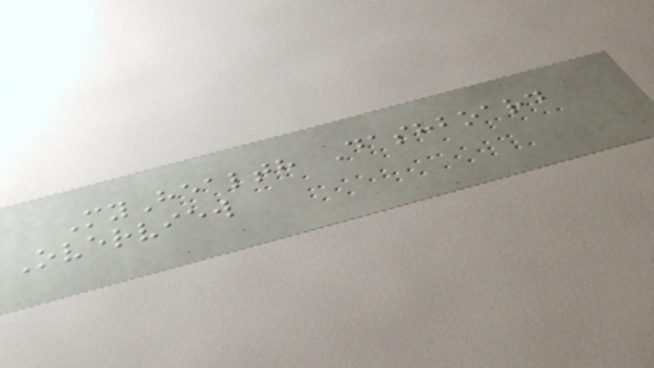MyHealth Dashboard
Overview
